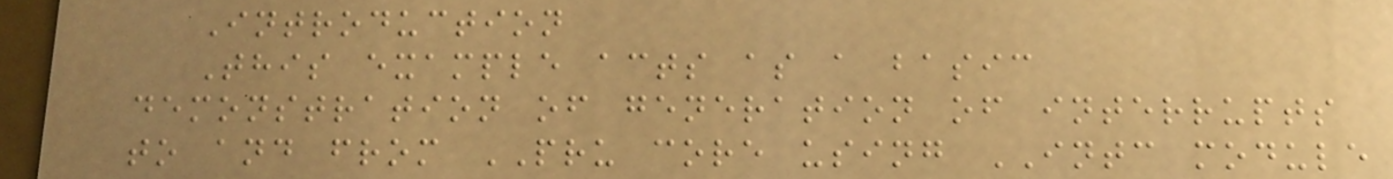Introduction
This example acts as a basic
demonstration of generation of interrupts
to and from PRU core using INTC module
